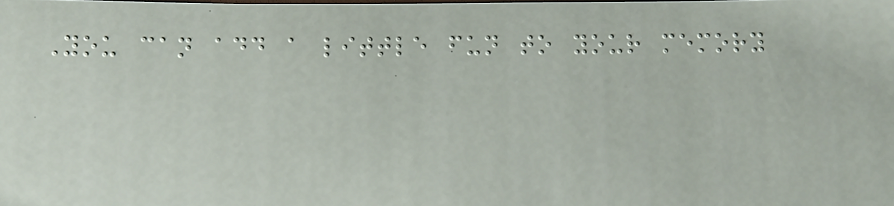You can add a little fun to your memory
